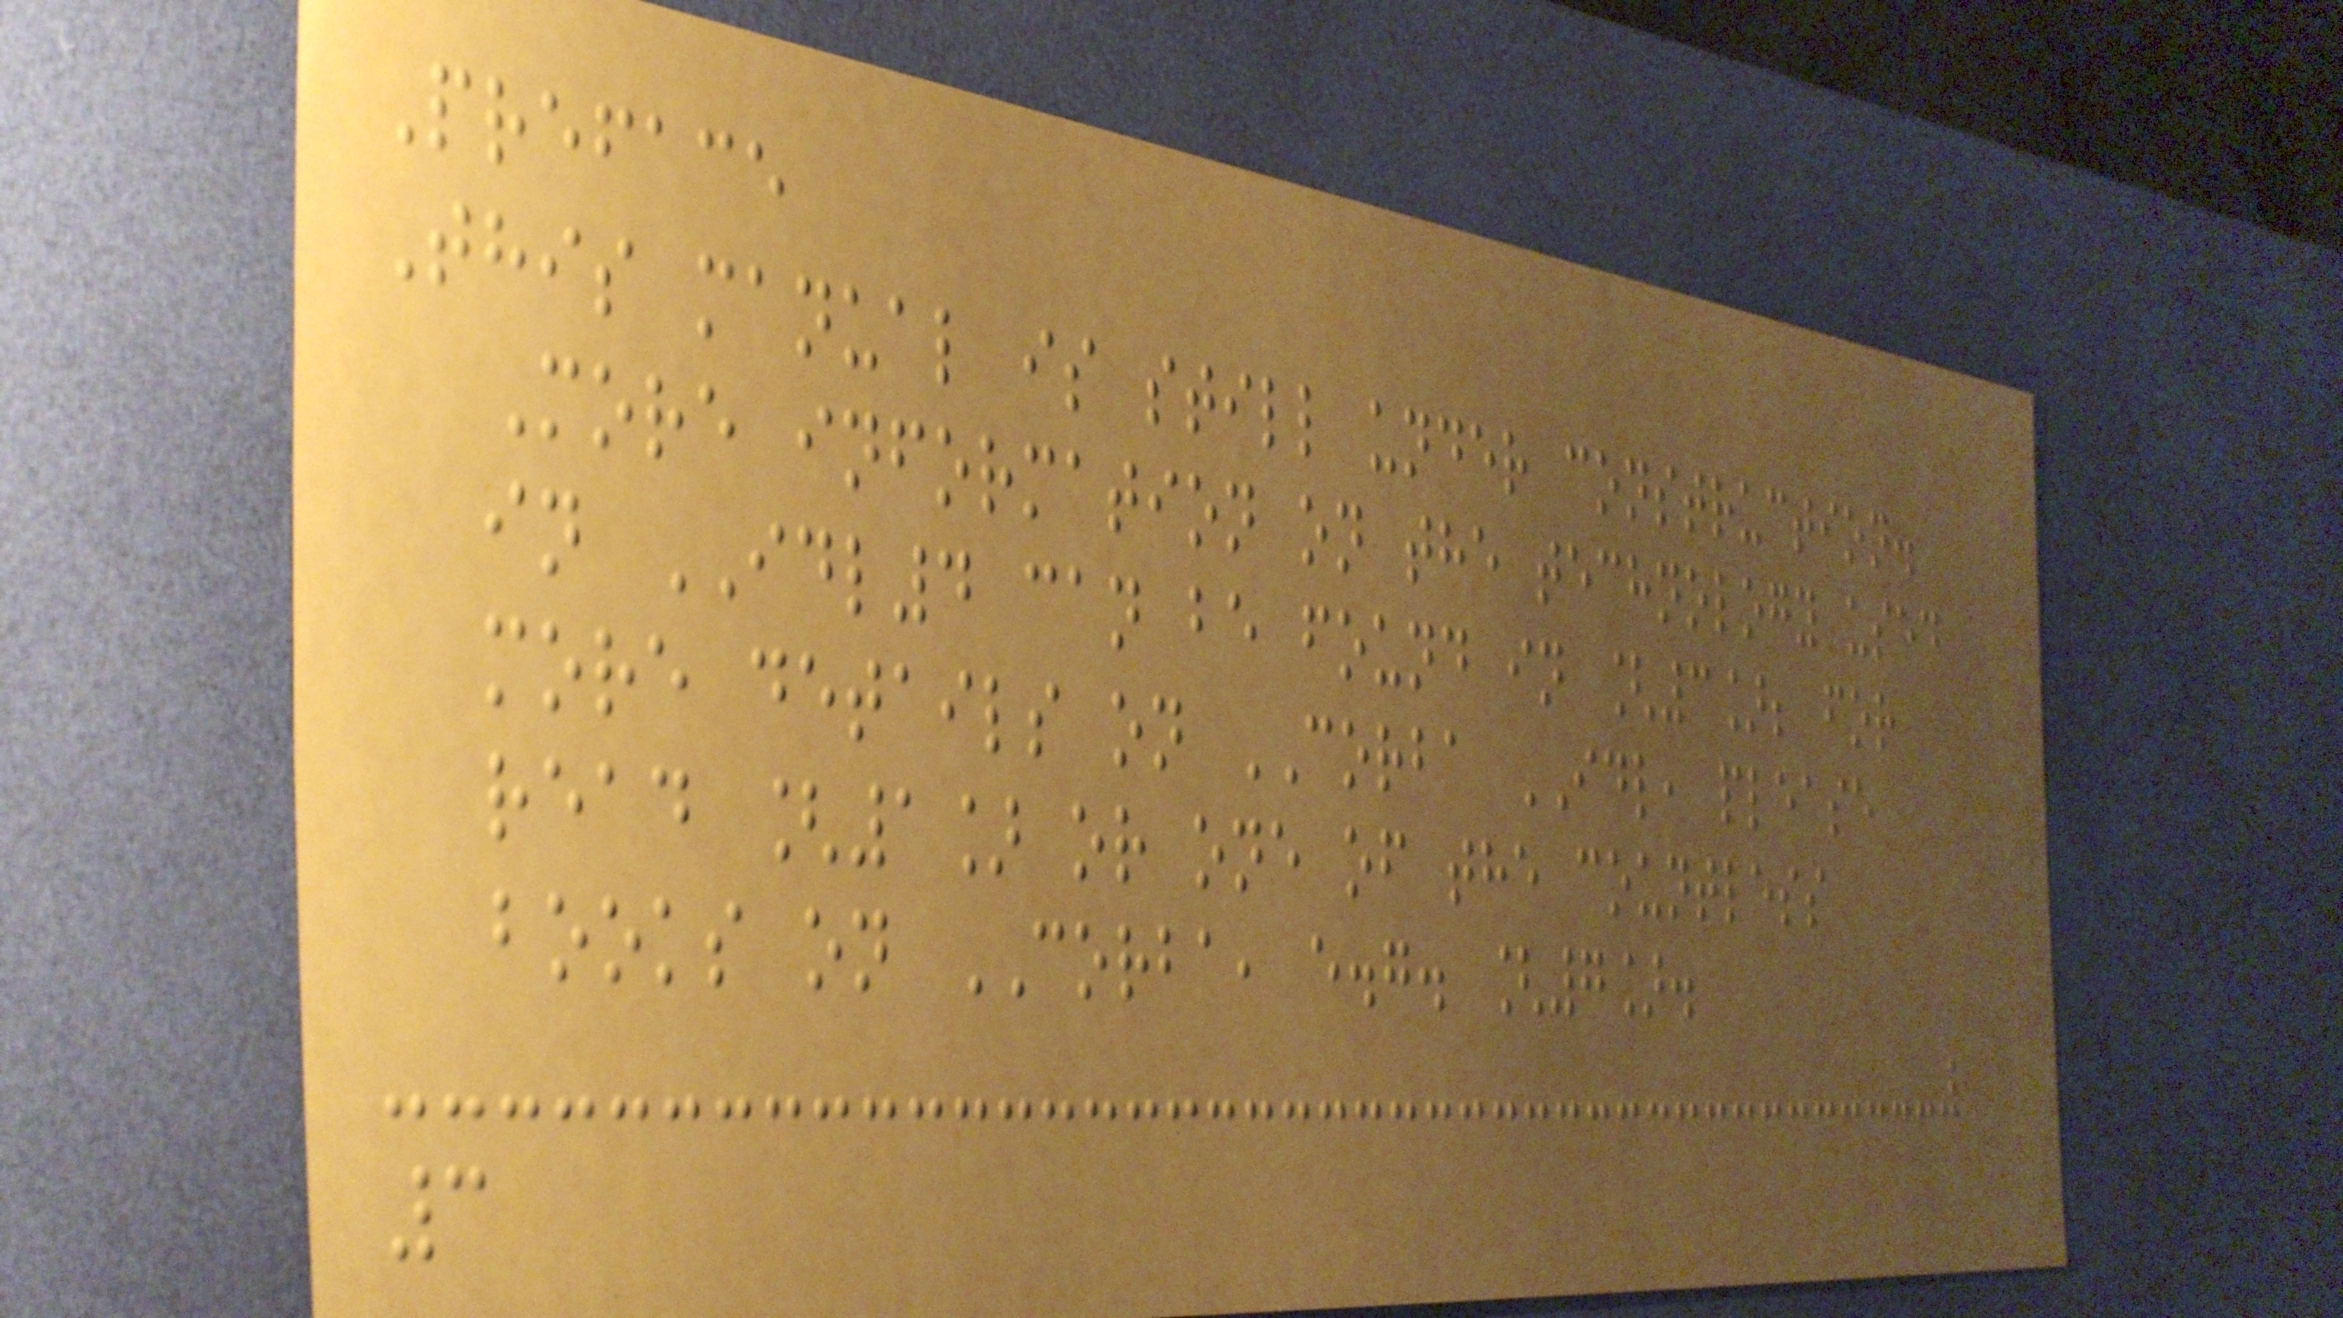Preface
This manual is still under construction.
More information on the technology used
in IDL4 can be found in [3]; for
more details on CORBA IDL, please
read [1] or one of the countless
books on CORBA, e.g. [7].
3
